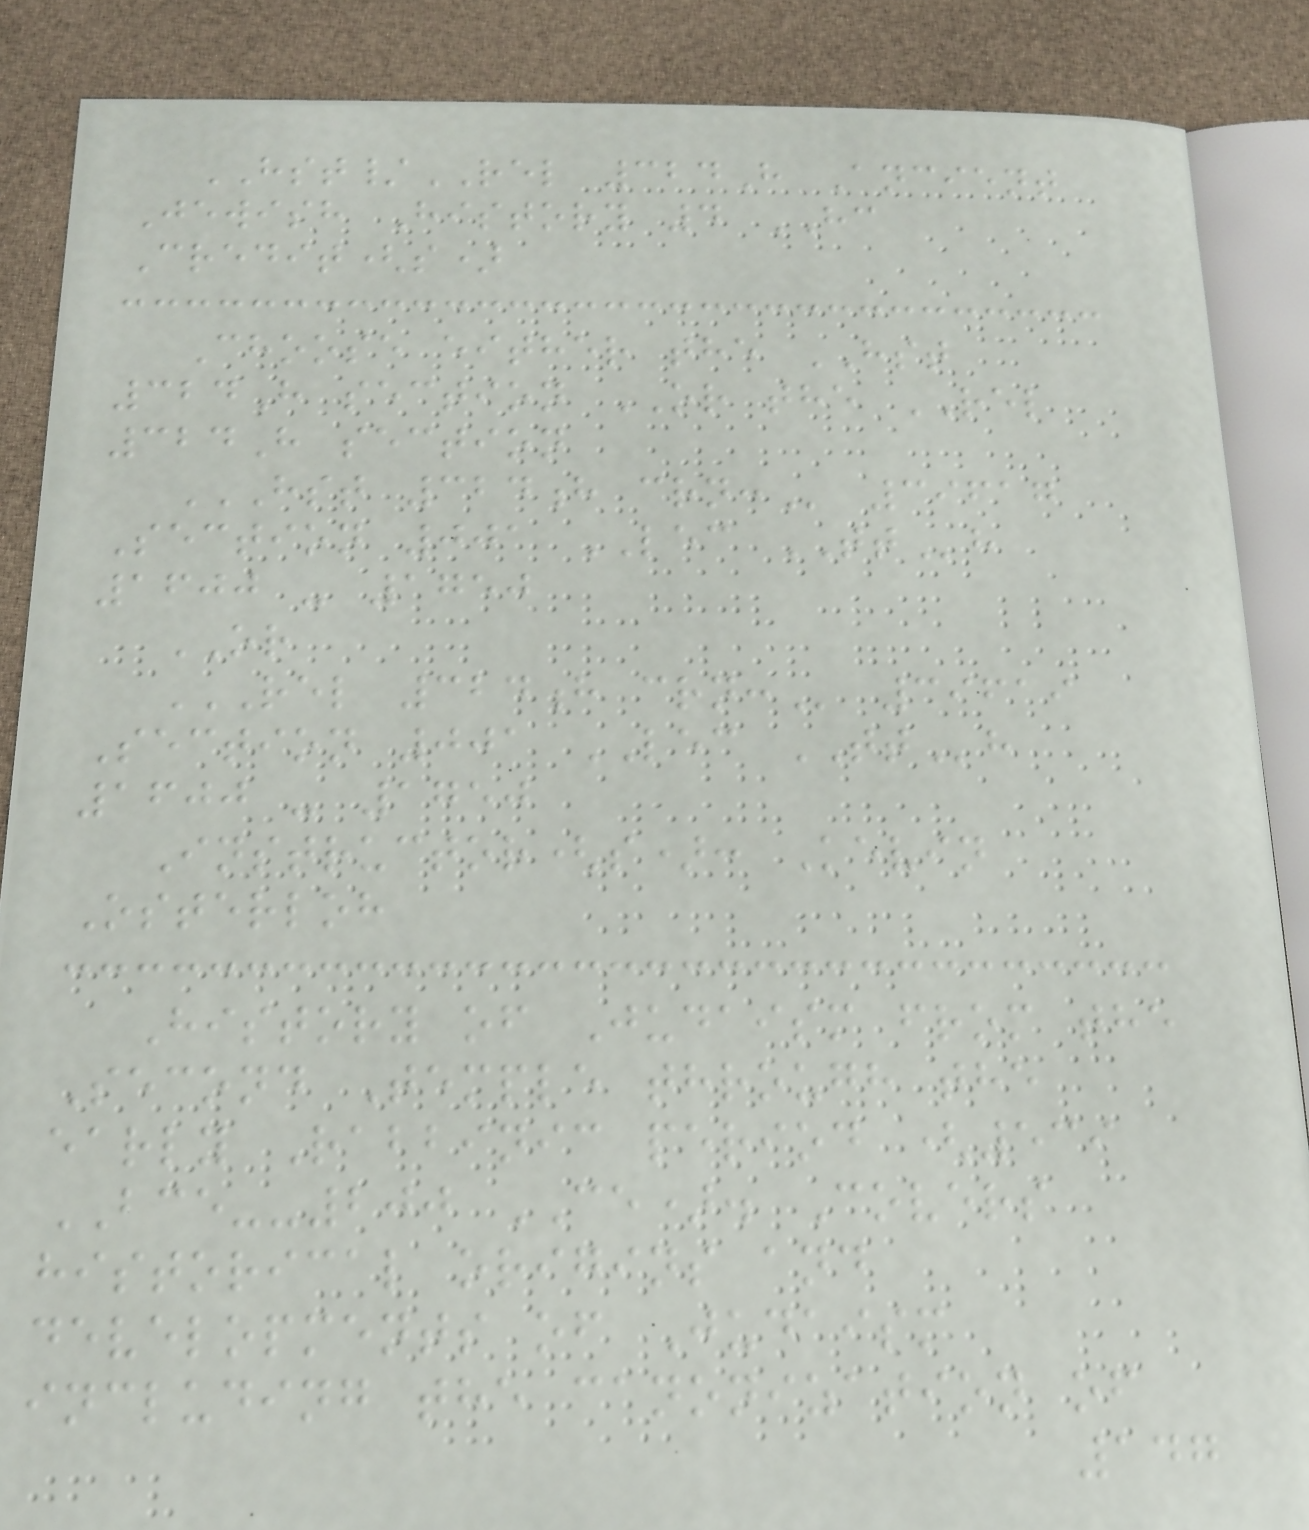HST/REL 324H Ancient
Jewish History 4 HC
Credit(s)
Choose either the HST
324H section OR the REL
324H section
HST 324H CRN: 39617
Section 001 LEC TTh
1600 - 1750
OR
REL 324H CRN: 39619
Section 001 LEC TTh
1600 - 1750
Instructor(s): Kevin
Osterloh
History of Judaism from the
Second Temple through the
early Rabbinic period (539
BCE--200 CE). Covers
historical origins and
developments of Judaism
including the canonization of
147
